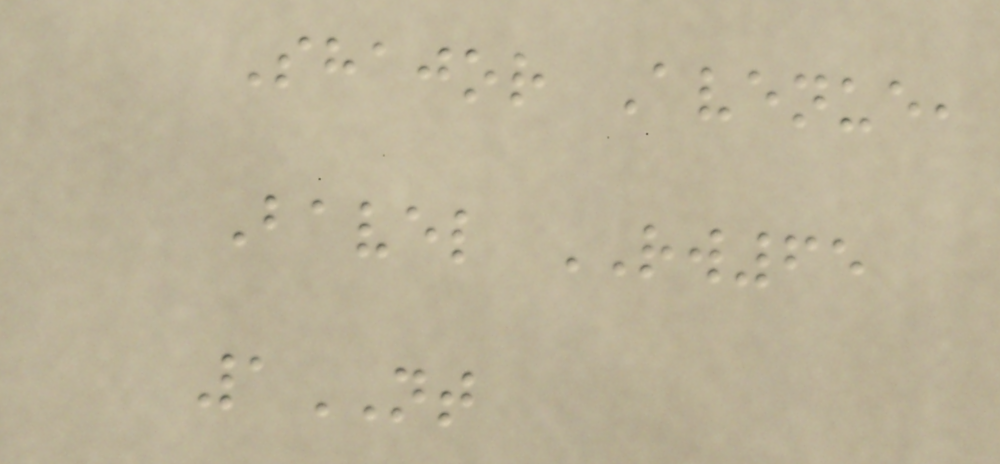Shajor Avenue,
Bavel RW65
1NT
